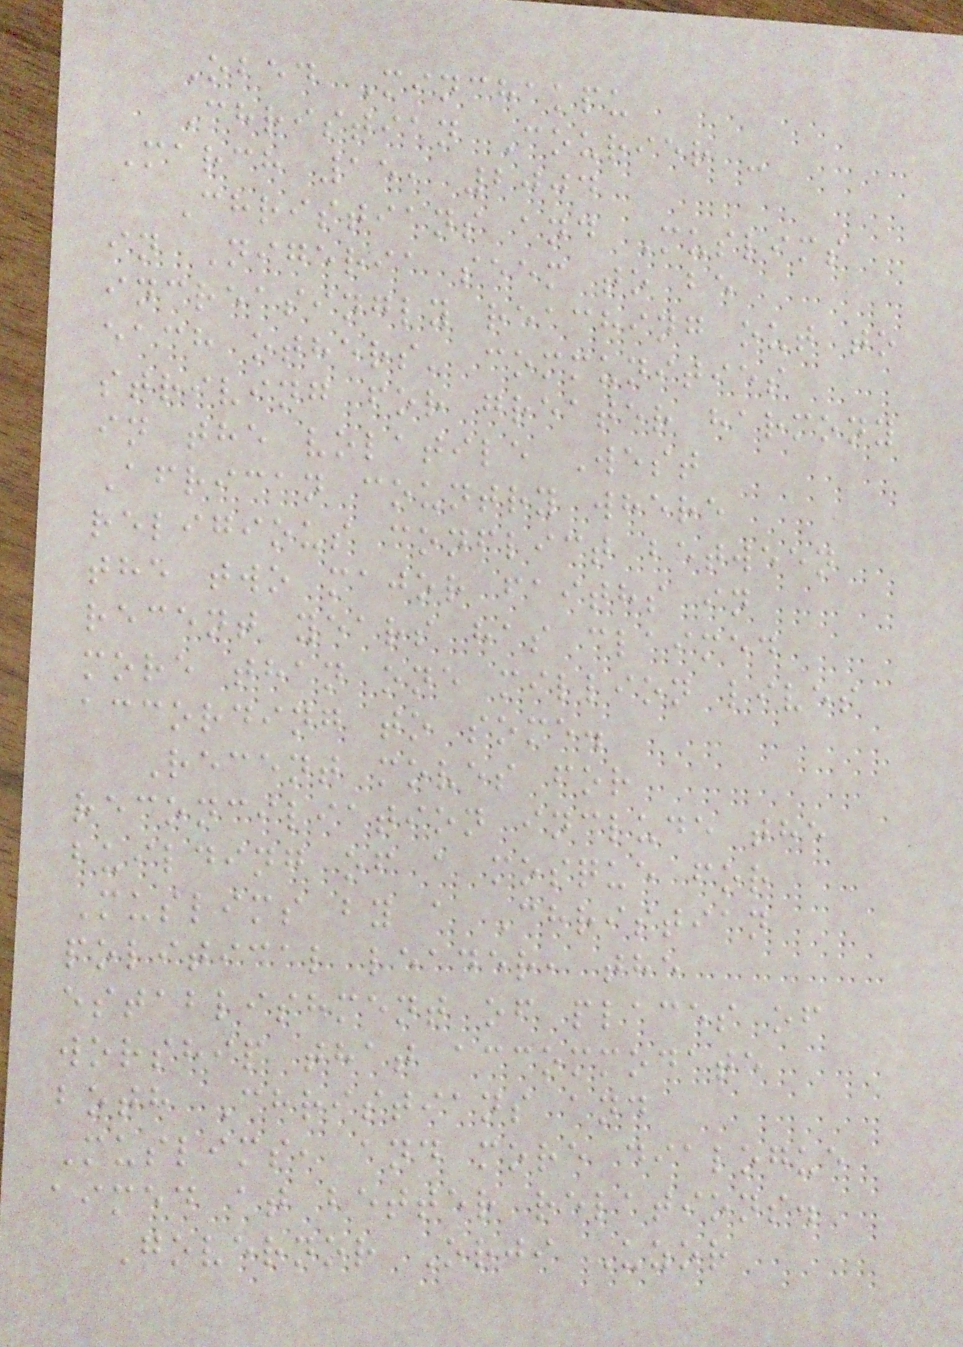Obed Minchakpu
Christian Courier -
March 15, 2004
Christians and Muslims
in Nigeria seem to be
increasingly reaching out to
each others' communities
striving for greater harmony
in the volatile West
African country where
religious conflict between
the two major faiths in
recent years has claimed
more than one million lives
according to some.
Recent moves for
reconciliation include the
building of a mosque for
Muslims by a Christian
political leader, the
establishment of places of
worship that accommodate
both Christians and
Muslims, and more dialogue
aimed at better relations.
Governor Orji Uzor
